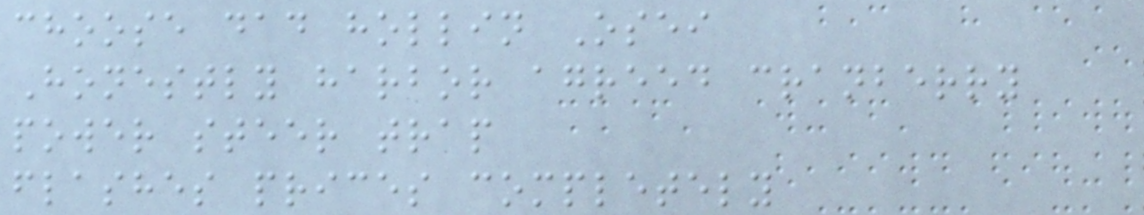choose dad hollin Osei
Honestly harbor agreed cranberry
power steer trap
flashes prices completely
